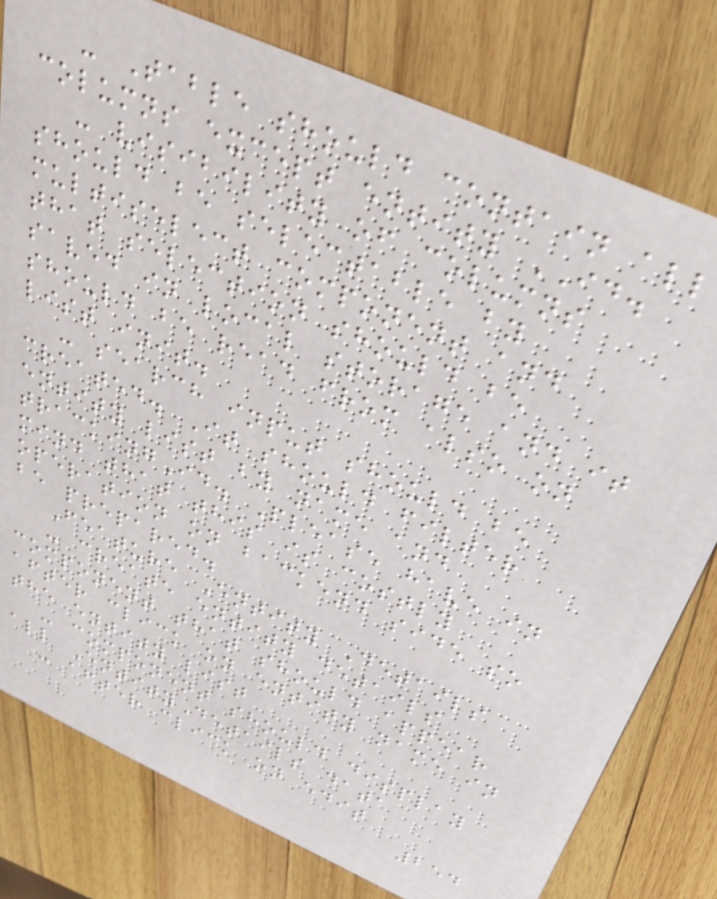- Table should contain all
columns except entity ID.
- visibility of columns
should be selectable by
multiselect component and
that selection should be
saved in local storage and it
should be read from also on
list init.
- search input should be
created. It should filter
entity list by name and
trackingId. Please have in
mind that this is costly
operation on backend side so
be prepared.
Feature Entity Details
- create entity details
component that should appear
after click on entity name in
the entity list
- component should display
all EntityDetails data
- after click on edit
254
